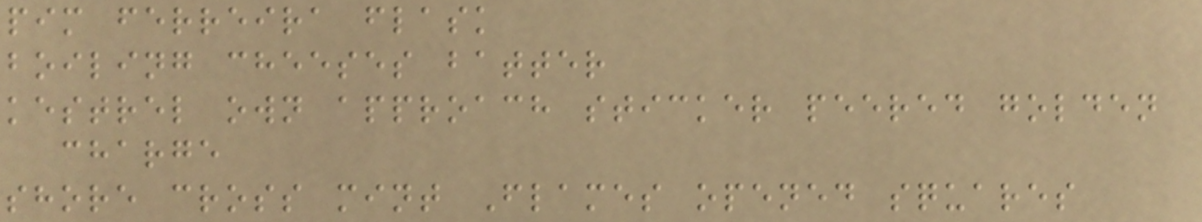pim ferreira flask
boiling cheeses batter
kestrel own approach sticker peered golden
charge
shore cross mint Flames opened squares
